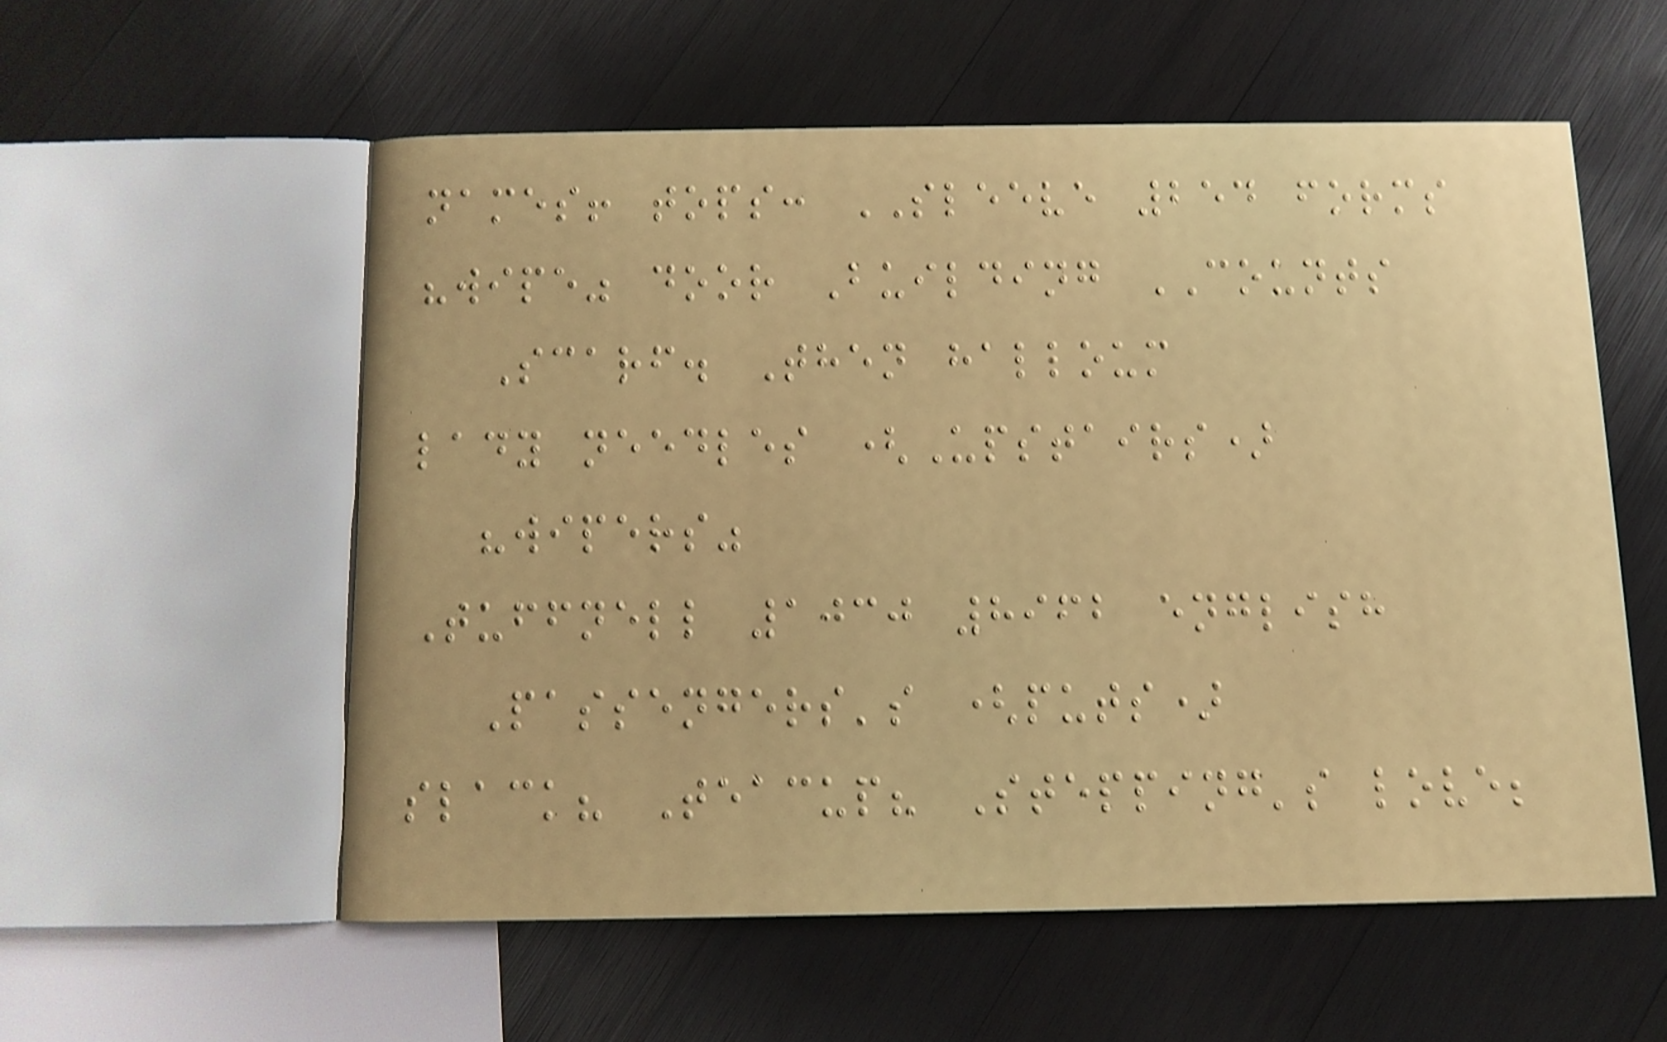names! tops: SLEEVE 254 forms
"wipe" door Building COUNTS
Scarf. Then halloum
lady needles (Upstairs)
"wipers"
Tuffnell 1030 8962 english
Passengers's (puts)
slack? Teacup? Stepping's love;
